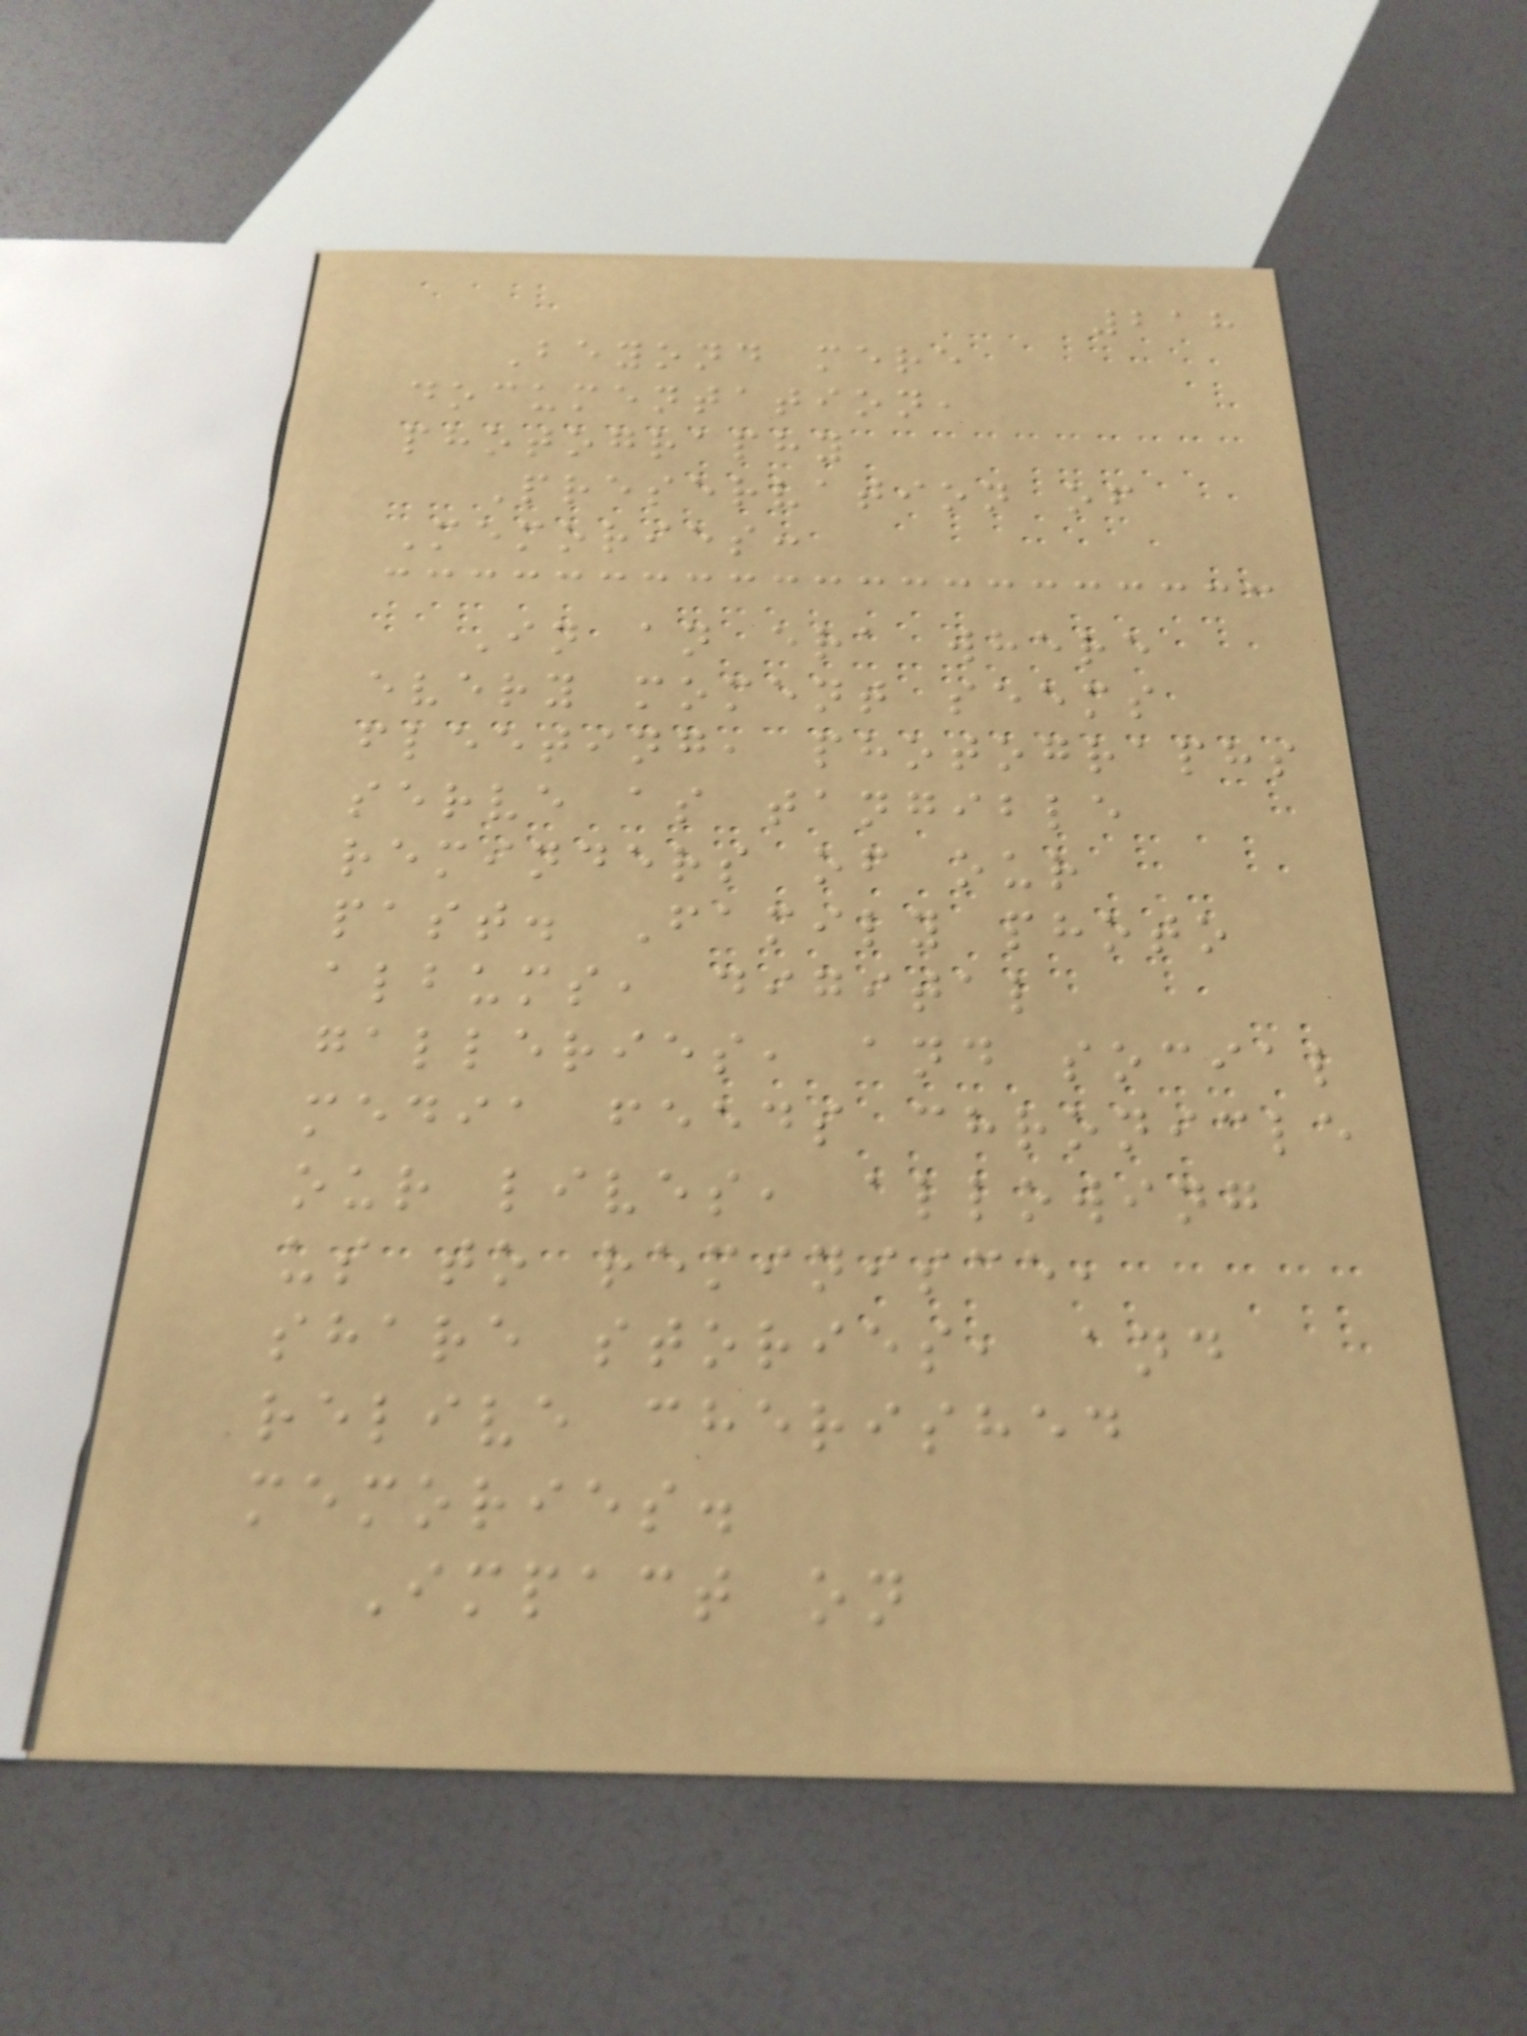218
Beyond mere
documentation,
photography
Preservation of
Memories:
In an era where
every moment seems
fleeting, photographs
serve as tangible
reminders of our
past. Family photo
albums, digital
galleries, and social
media feeds chronicle
our lives, allowing
us to reminisce,
share stories, and
relive cherished
memories.
Impact on
